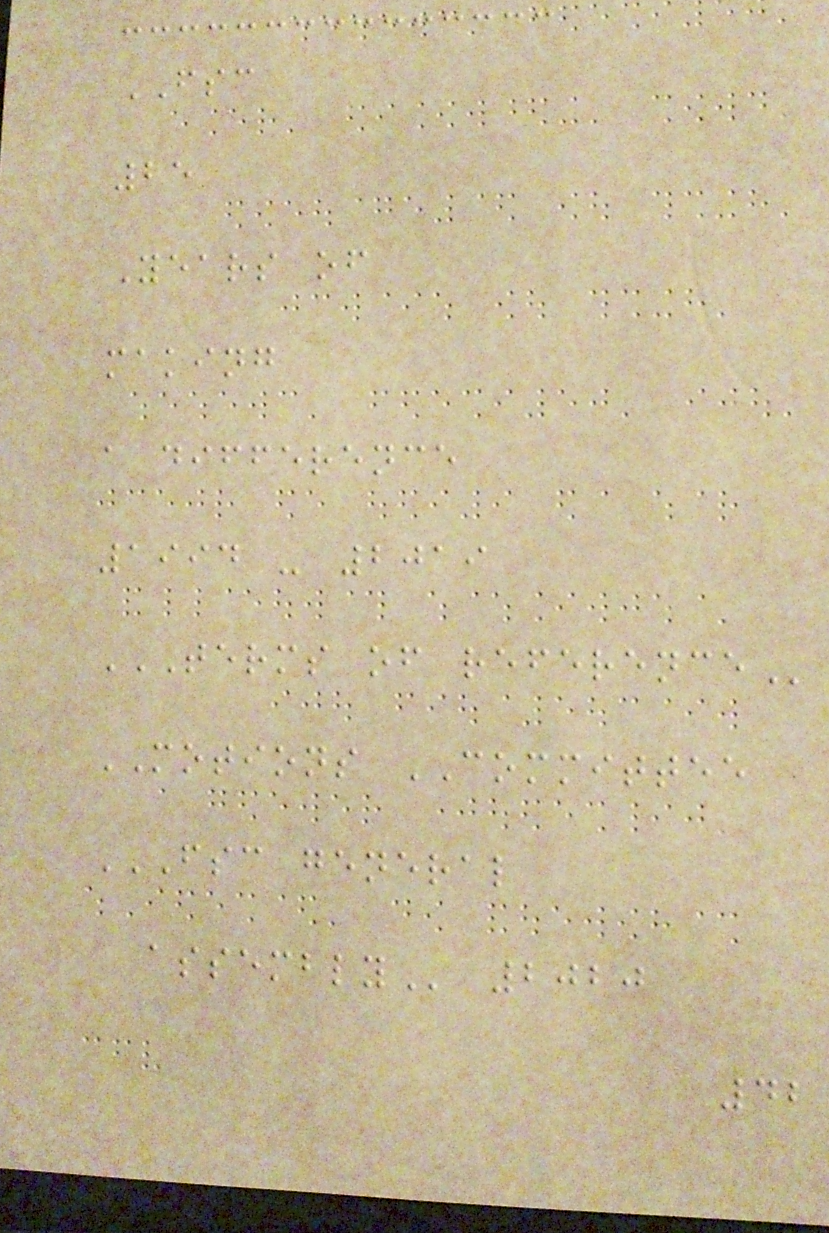FSC
25
Years of
making
a difference
1994 - 2019
TERMS OF REFERENCE
MOTIONS COMMITTEE
FSC GENERAL
ASSEMBLY 2020
42
